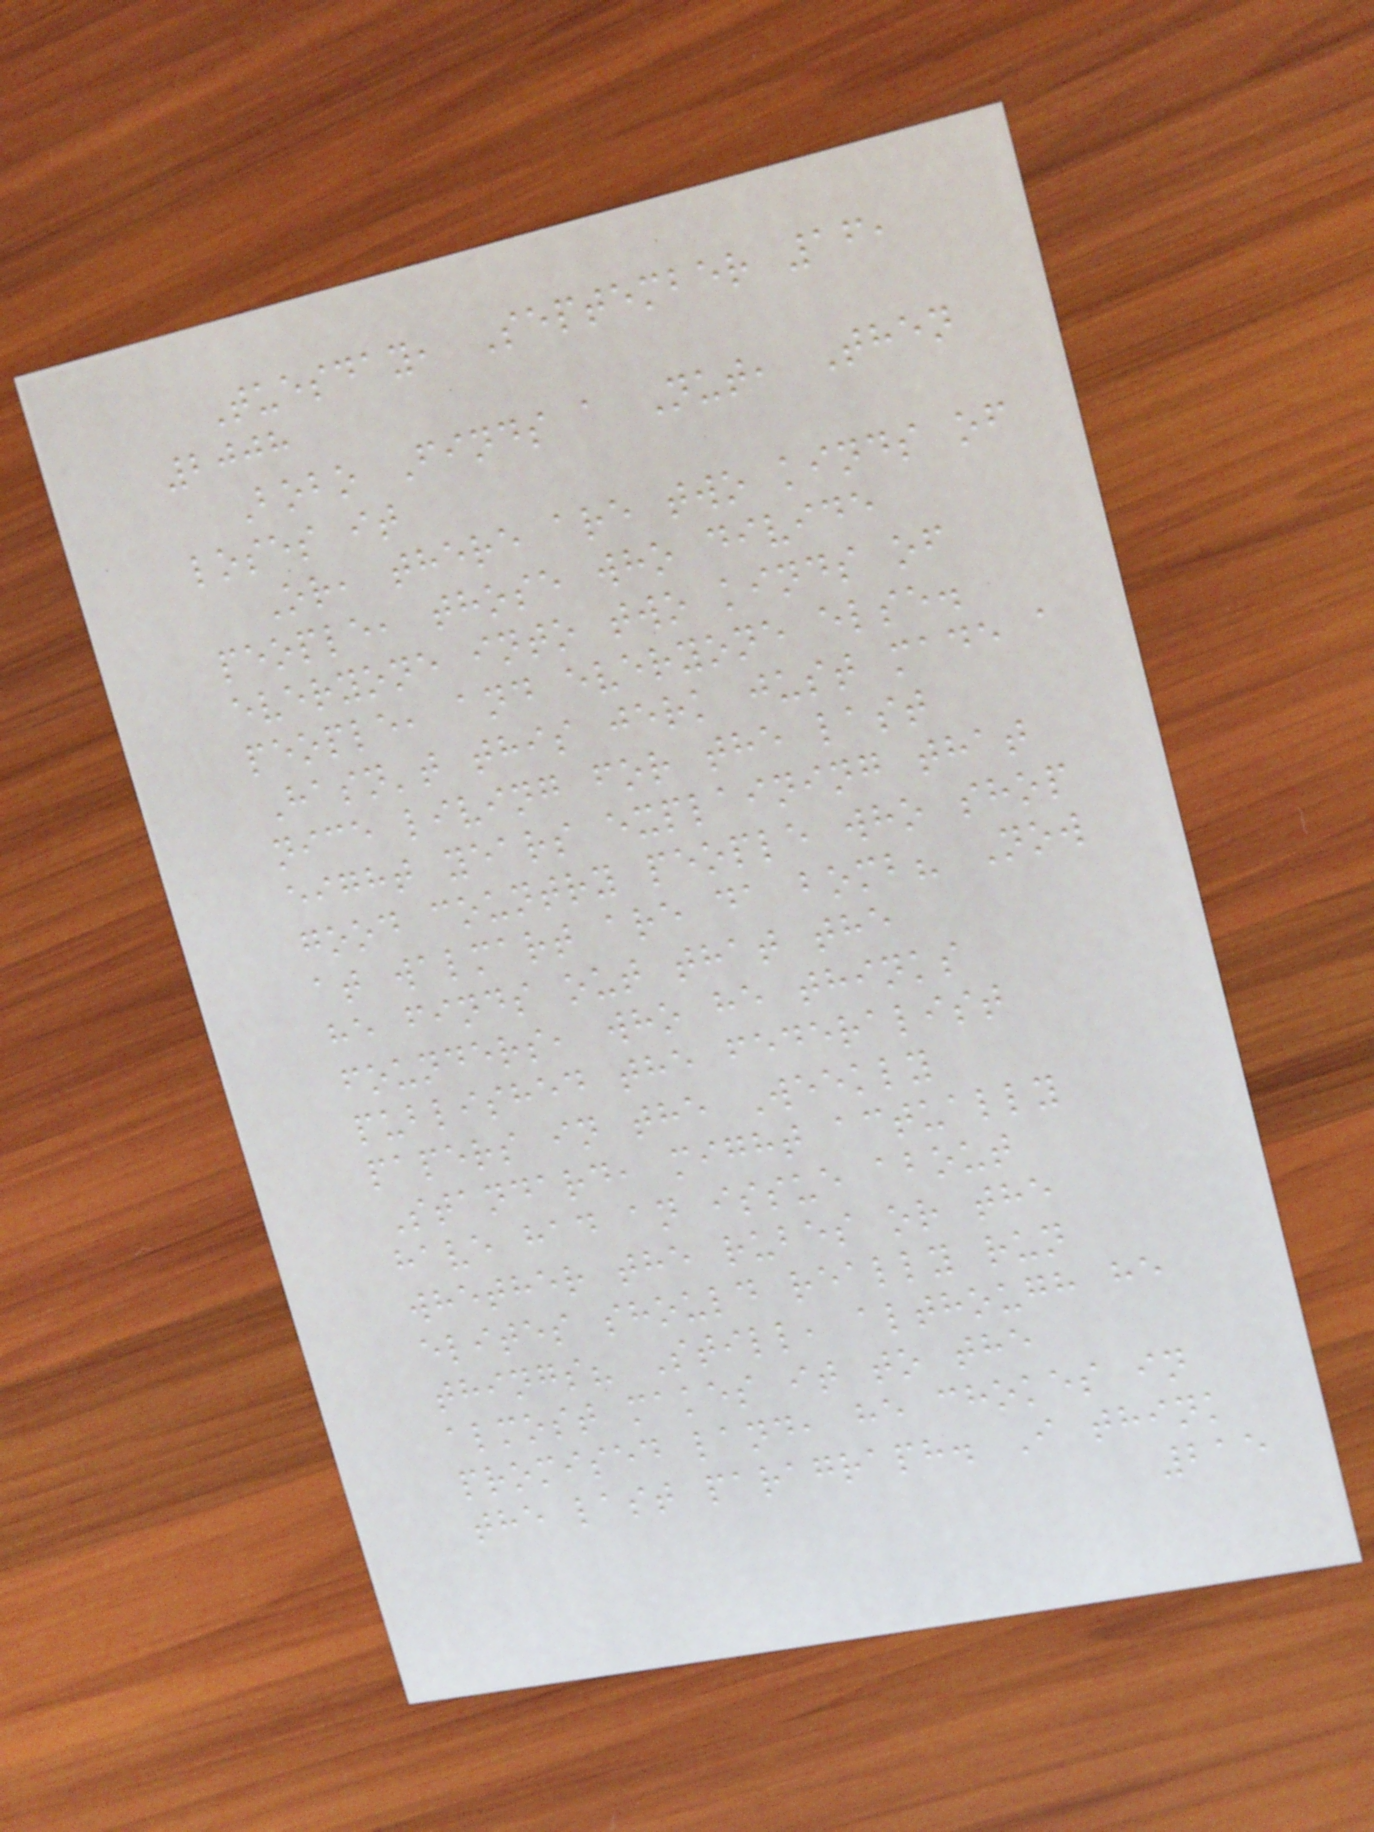Tuesday, September 16,
2008
Bobo Finds a Nut, Then
loses it
Or, there are two kinds of
people, those who divide
everyone into two kinds of
people, and everyone else.
Hasn't this jerk just made a
nice living for the last
eight years explaining that
good country people who shop
at walmart are da bomb? Now
he finds out that the
founders, who he thinks
published the federalist
papers in the Weekly
Standard, might actually
have had an issue about
whether the rubes or the
elites should really run
things? Still, although he
almost makes it to the
promised land, he chokes in
the last paragraph. I think
215
